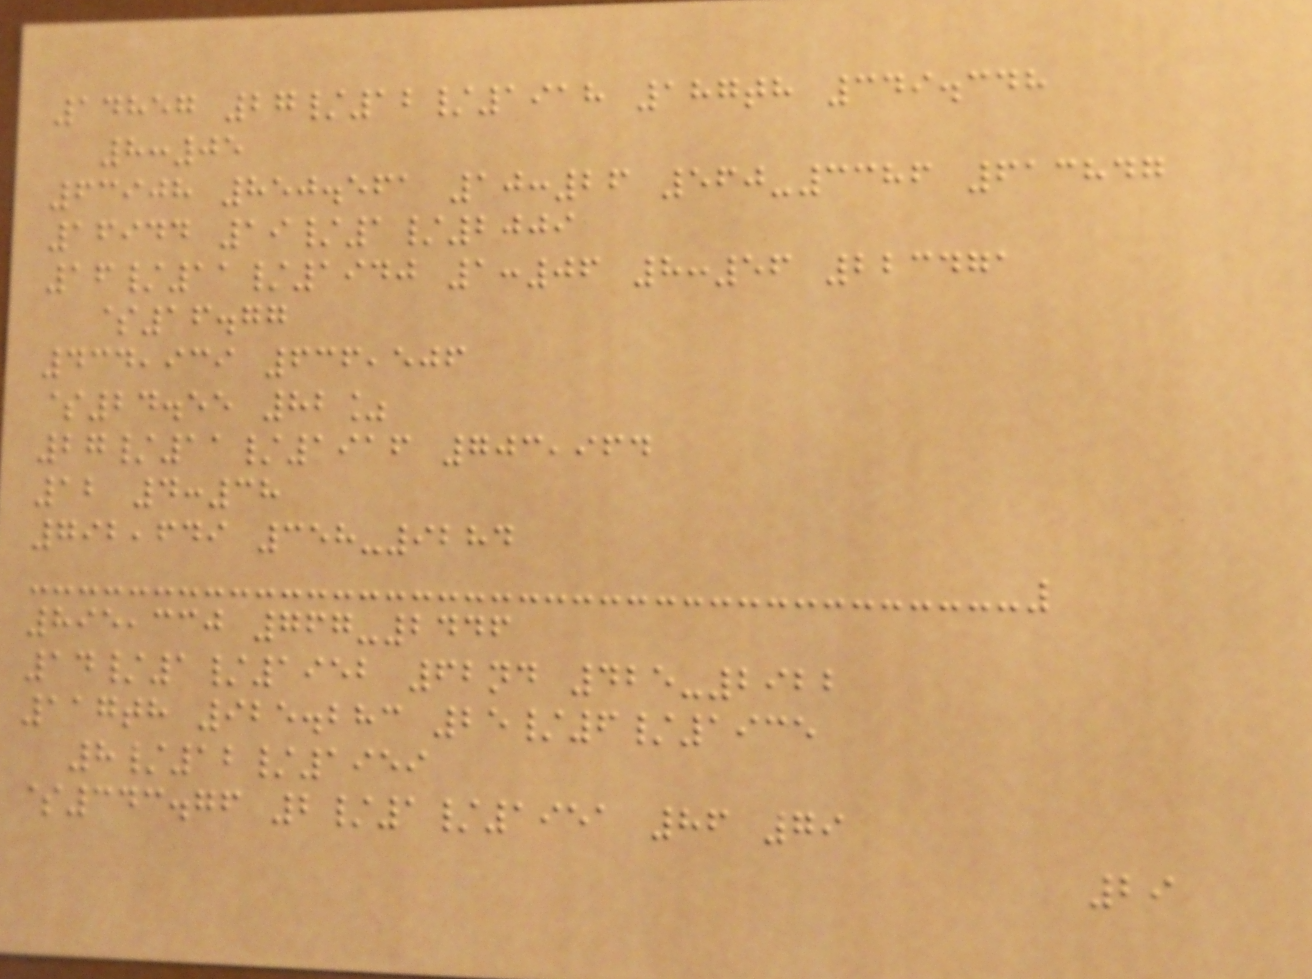14857 27/12/1918 187th 349.348
8:05
63908 850.561 10:26 560-3386 613847
16944 19/1/2009
16/11/1940 1:06 8:56 223471
$16.77
434,939 636,506
$24.55 82%
27/11/1916 703,964
12 4:38
792,649 358-9284
895,330 767-2446
14/1/1952 62nd 425-2922
117th 925.283 25/6/1935
8/12/1959
$343.76 2/1/1951 86 79
29
